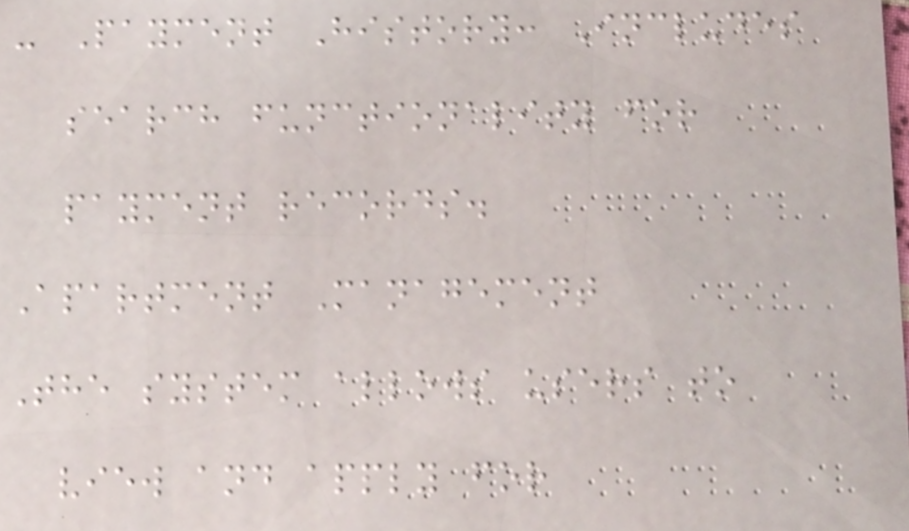- Payment History: Includes
search functionality for
payment records.
Apartment Management
The system allows users to
view and apply for
